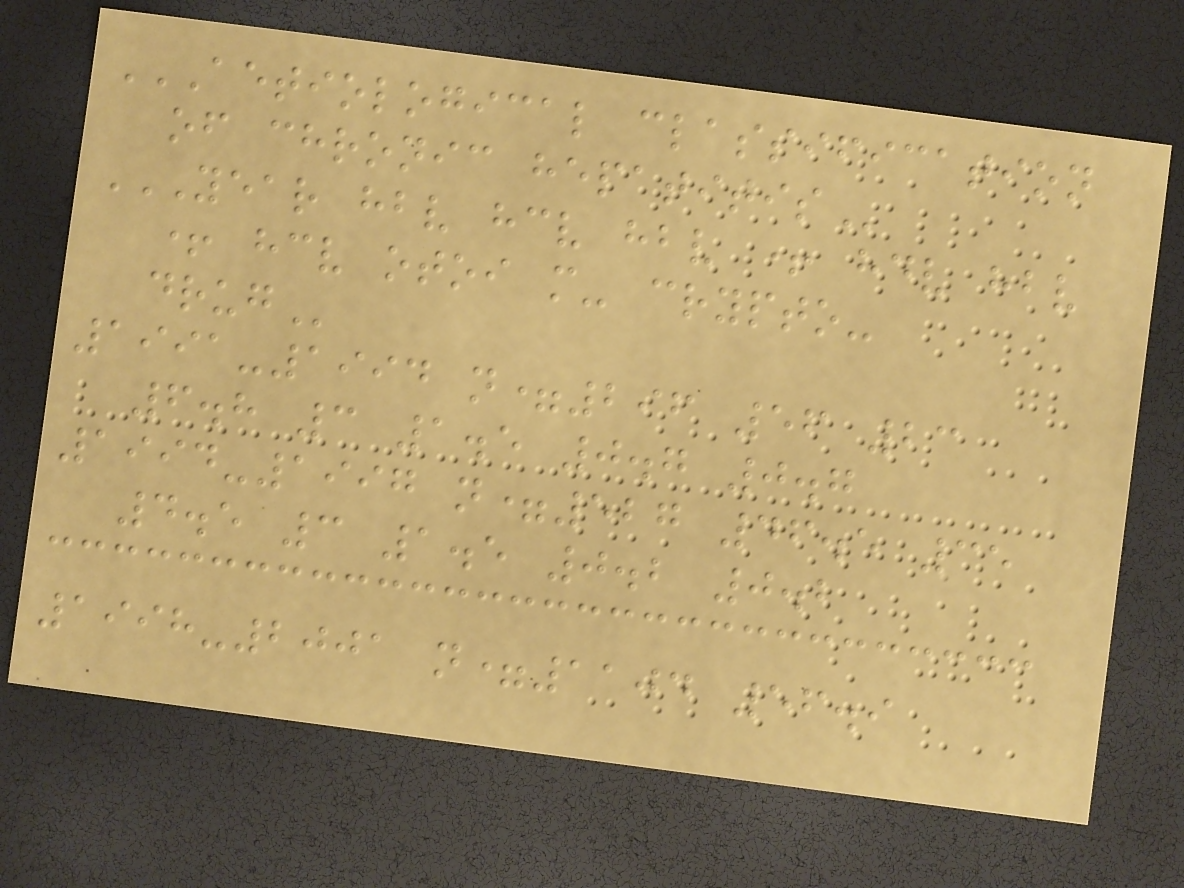AETIOLOGICAL CLASSIFICATION
OF CHRONIC HEPATITIS
YEAR HBV HCV HBV + HDV HBV
+ HCV OTOI M- CRYPTO-
DRUG
1991-1994 n=296 56 23
6.8 3 1.5 0.7 0.7
1994-1997 n=527 46.5 35
4.5 3 1.5 0.2 0.2
1998-2001 n=1104 56.9
